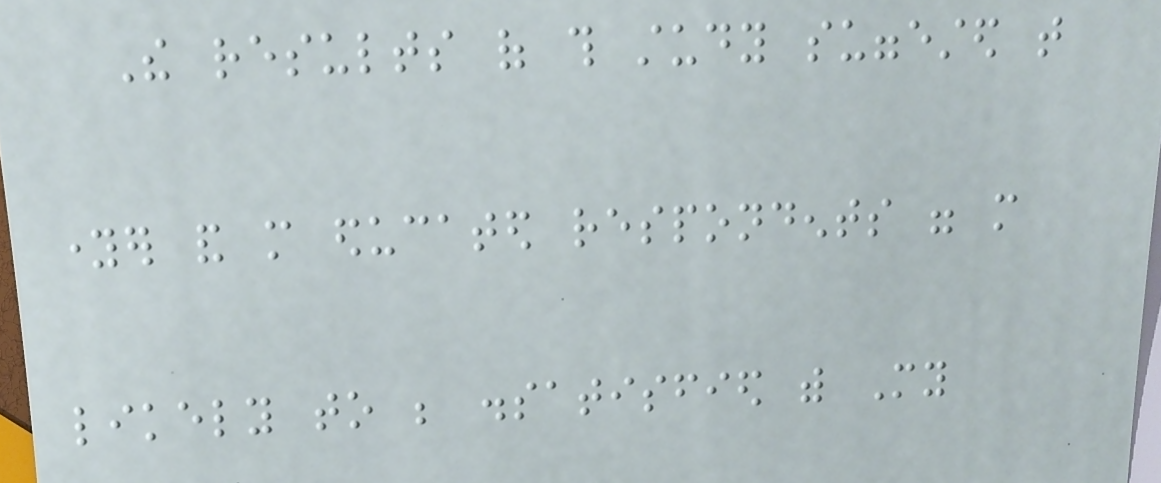The results of this study suggested that
younger and more educated respondents were more
likely to be dissatisfied with My
